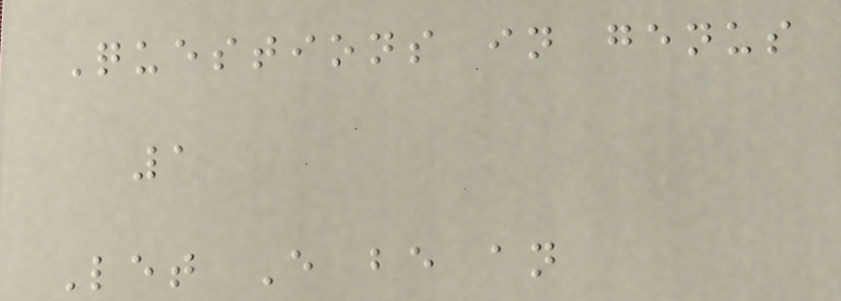Questions in genus
1
Let E be an
